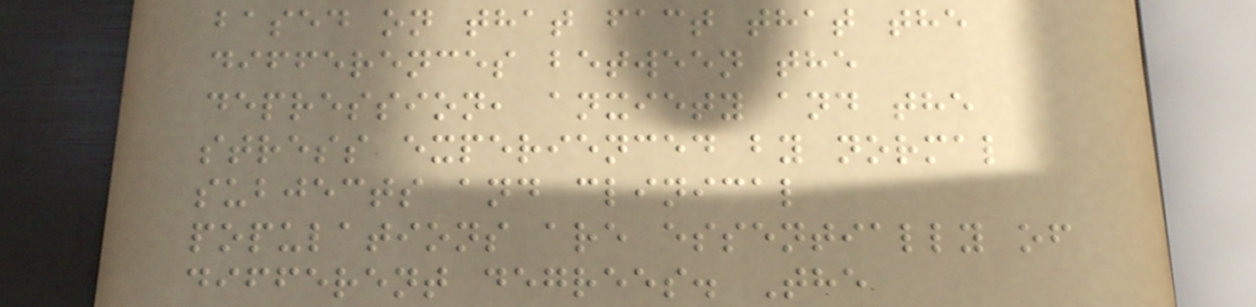based on that fact that the
differences between the
depression, anxiety and the
stress experienced by normal
subjects and clinical
populations are essentially of
different degrees. The
